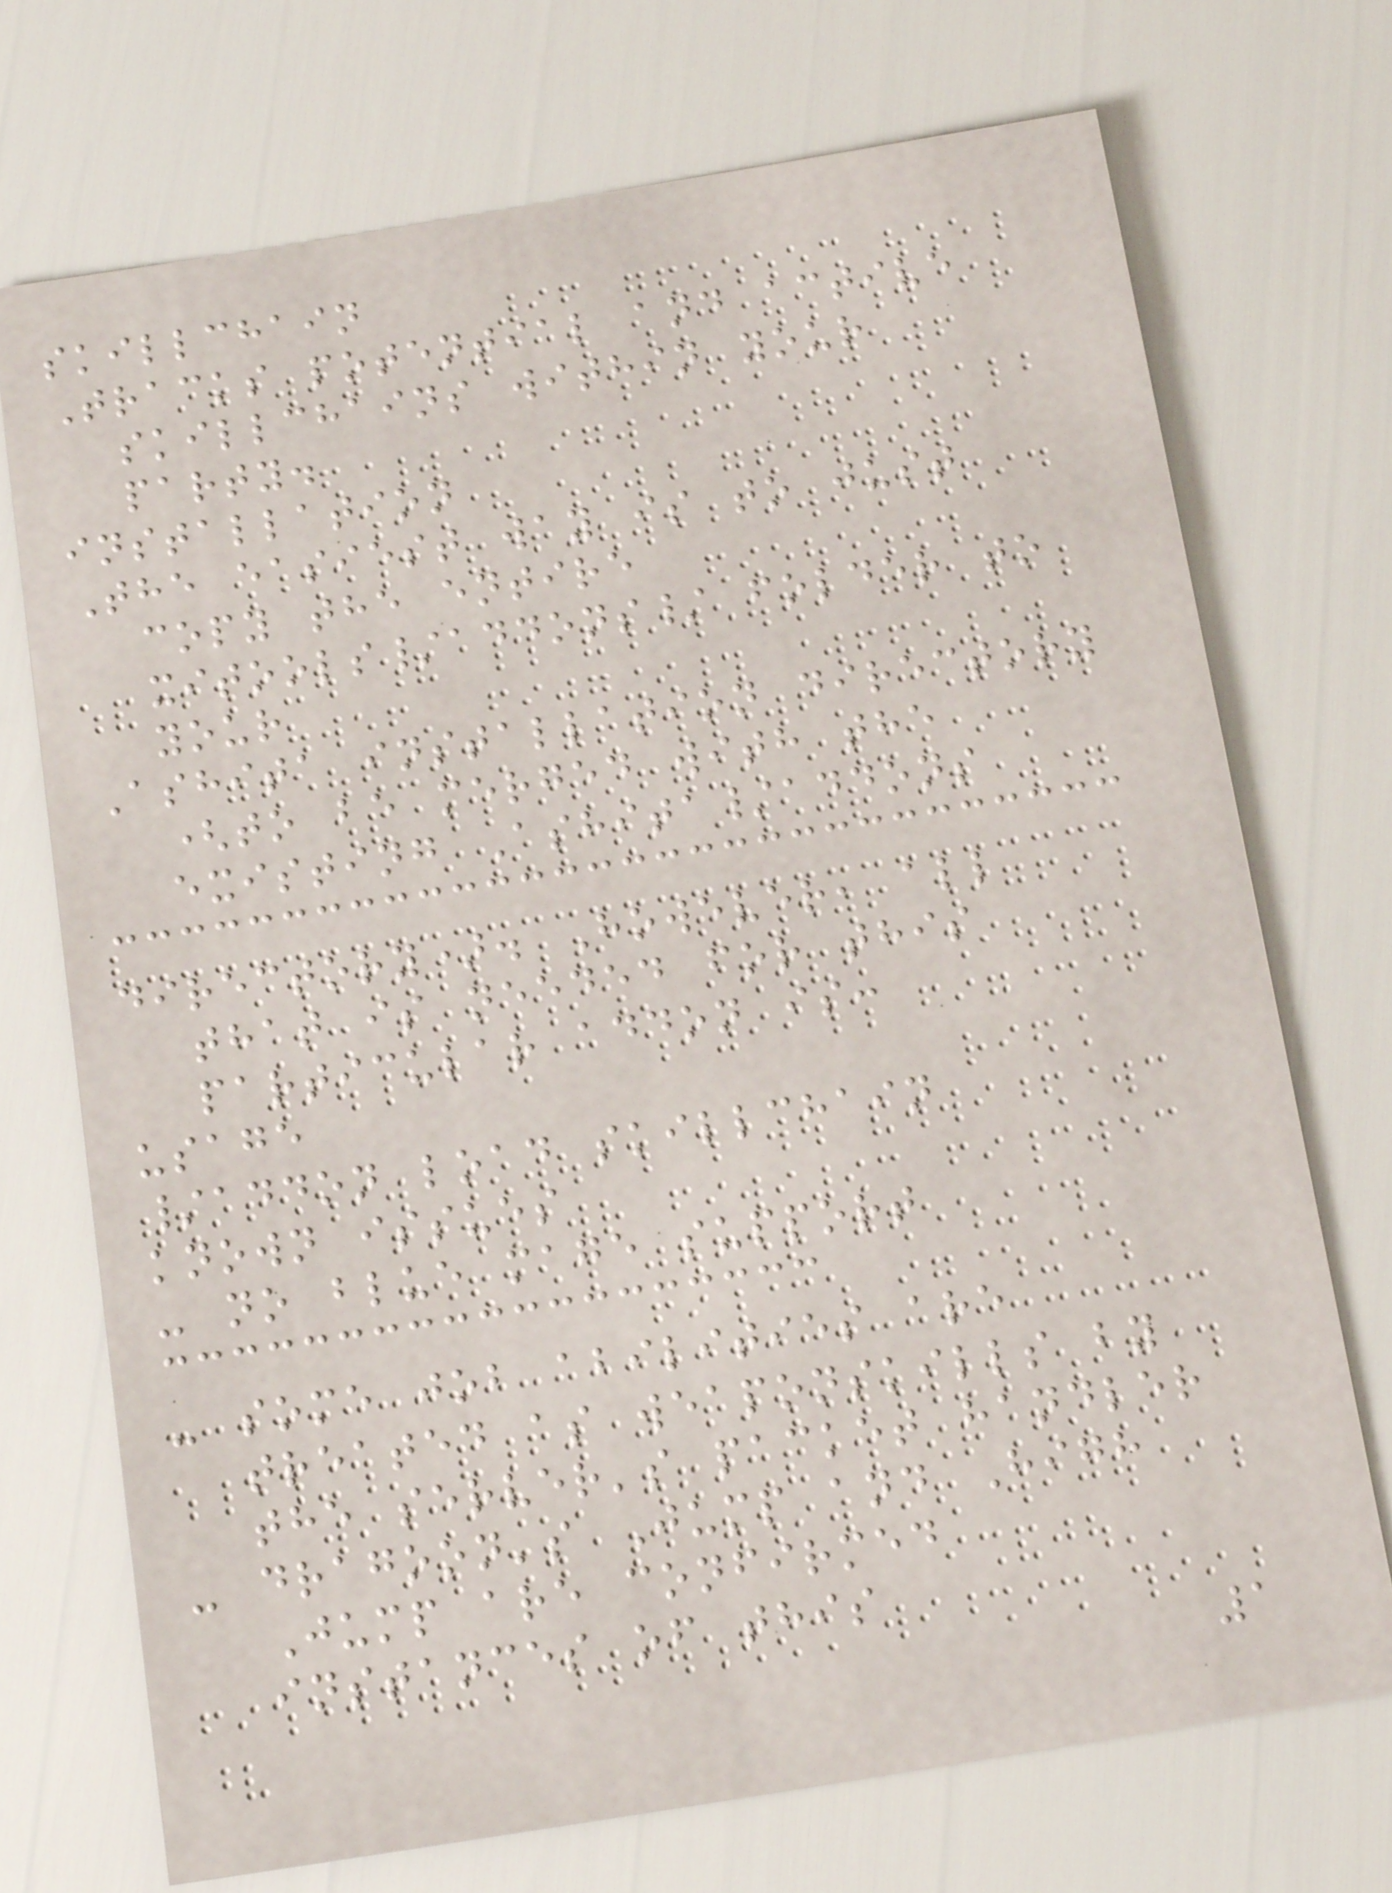skillchain
Tracks potential and active
skillchains within your
party.
installation
The easiest way is to just
copy the entire
xitools/addons/ folder to
your
Ashita installation directory
(to be merged with the
existing Ashita/addons
directory). However, all
that is needed for this
particular addon is:
usage
/addon load skillchain
known issues
- no blue mage support
- some job abilities are
treated as weaponskills by
the server's packet handler
- dragoon's Jump and High
Jump are confirmed
instances of this
1
